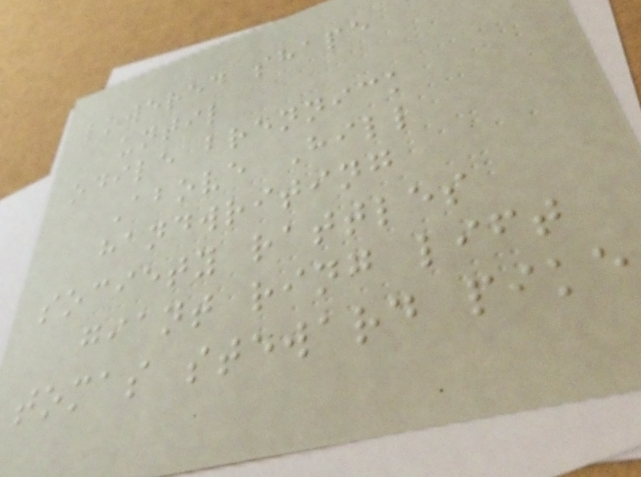lowered shape
until
odile brennick
Above Hill
handwriting
society rattles
giant ring lift
tomas steward pike
